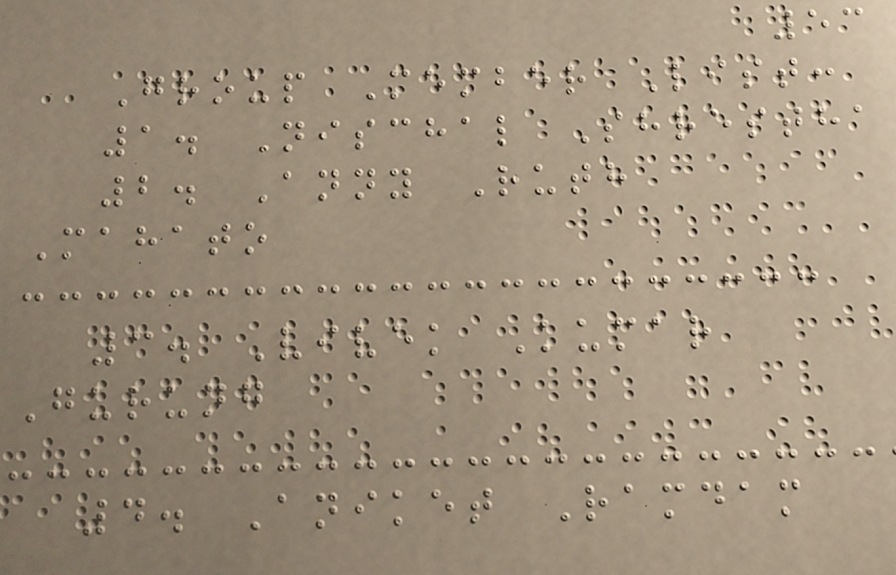53
Group Member List:
1. Nischal Shrestha
2. Anny Ruth
Mahato
3. Vivek Kumar
Gurung
4. Aniket Ramdam
